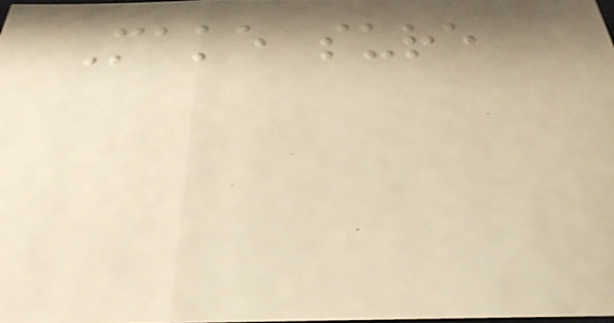Make sure
